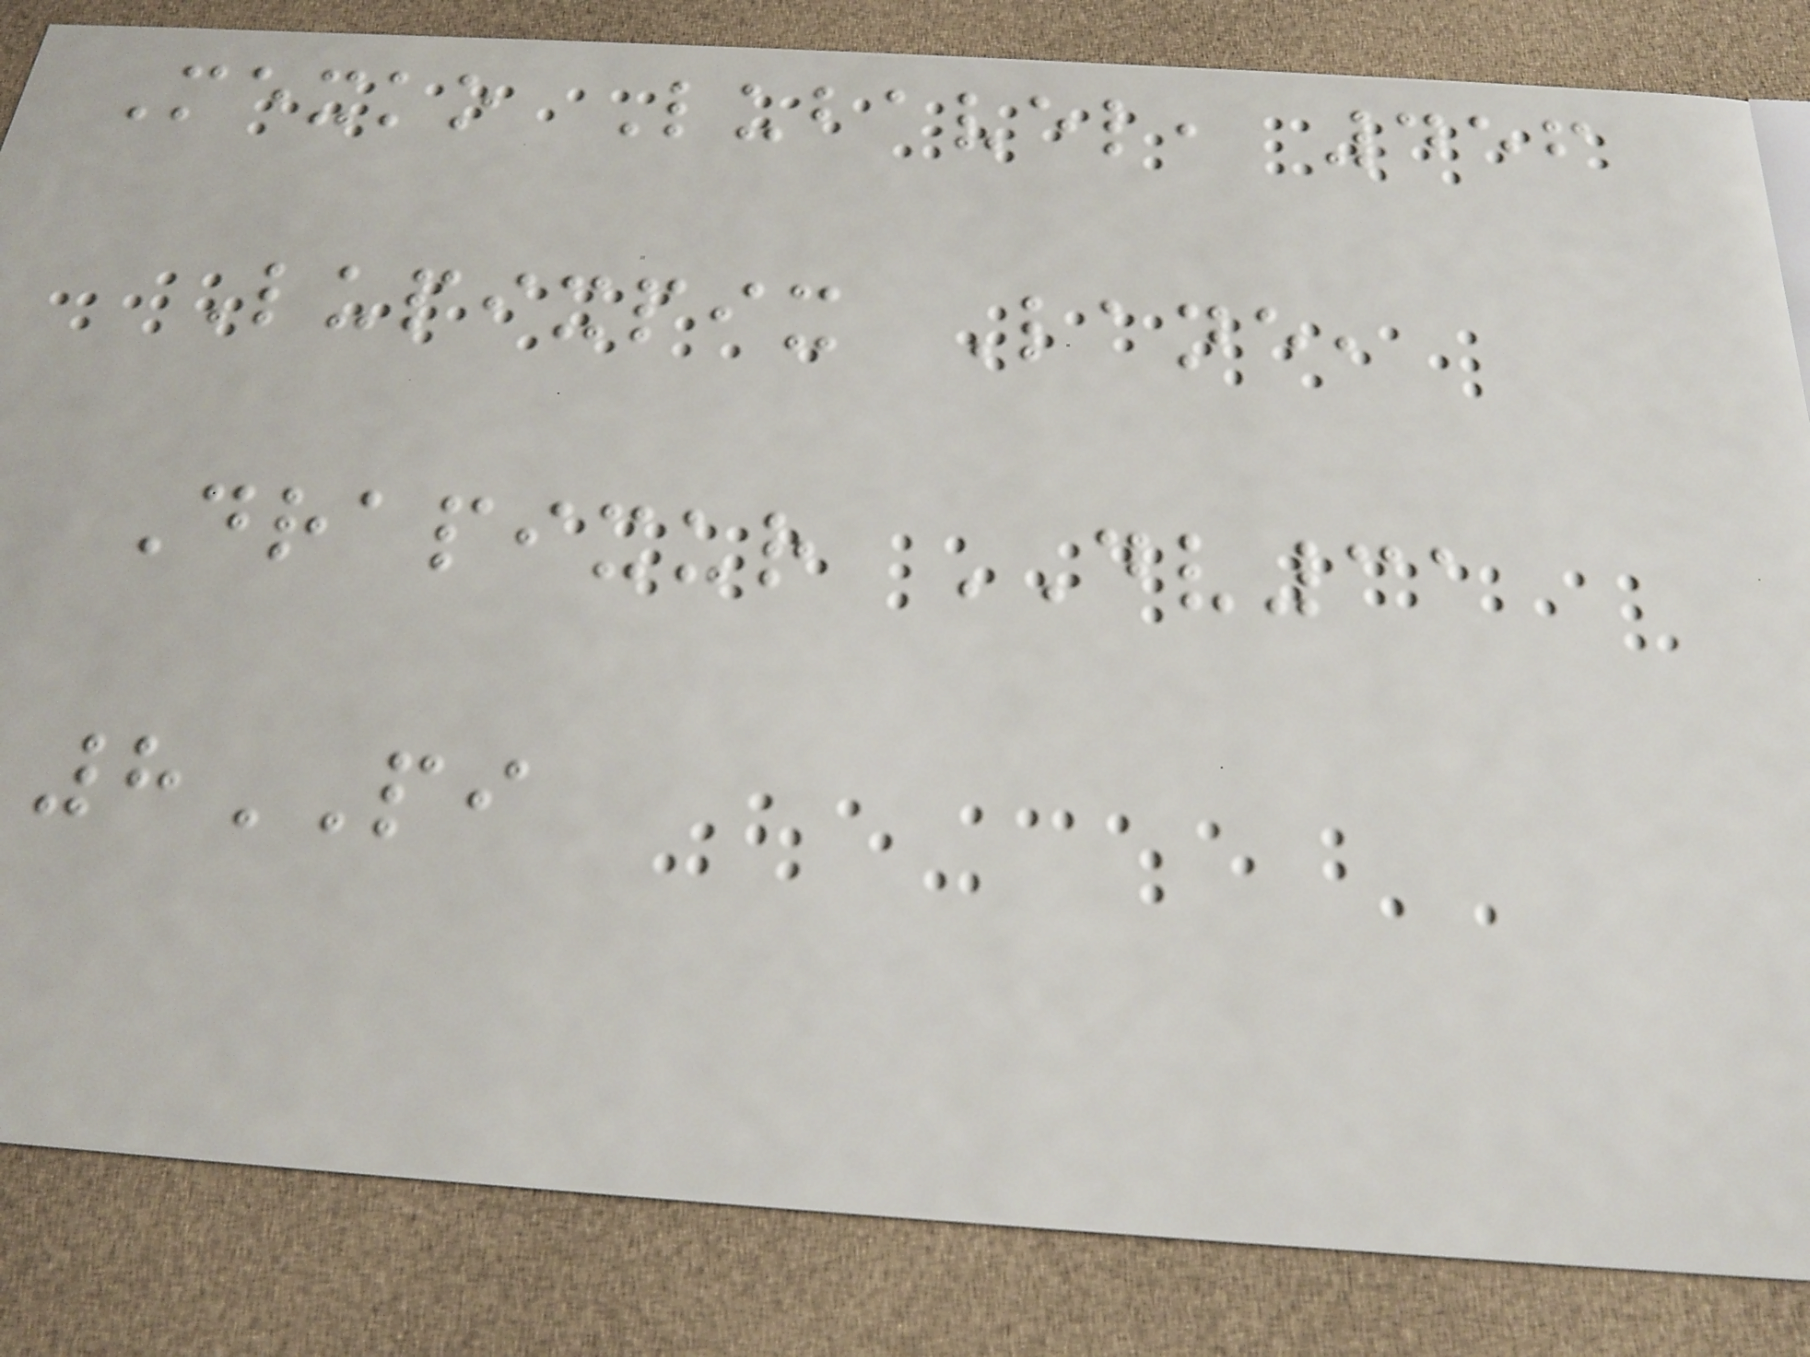Mexko Lubavel, 456
Lupixpix Lane,
Drapixur DV31
8PI
